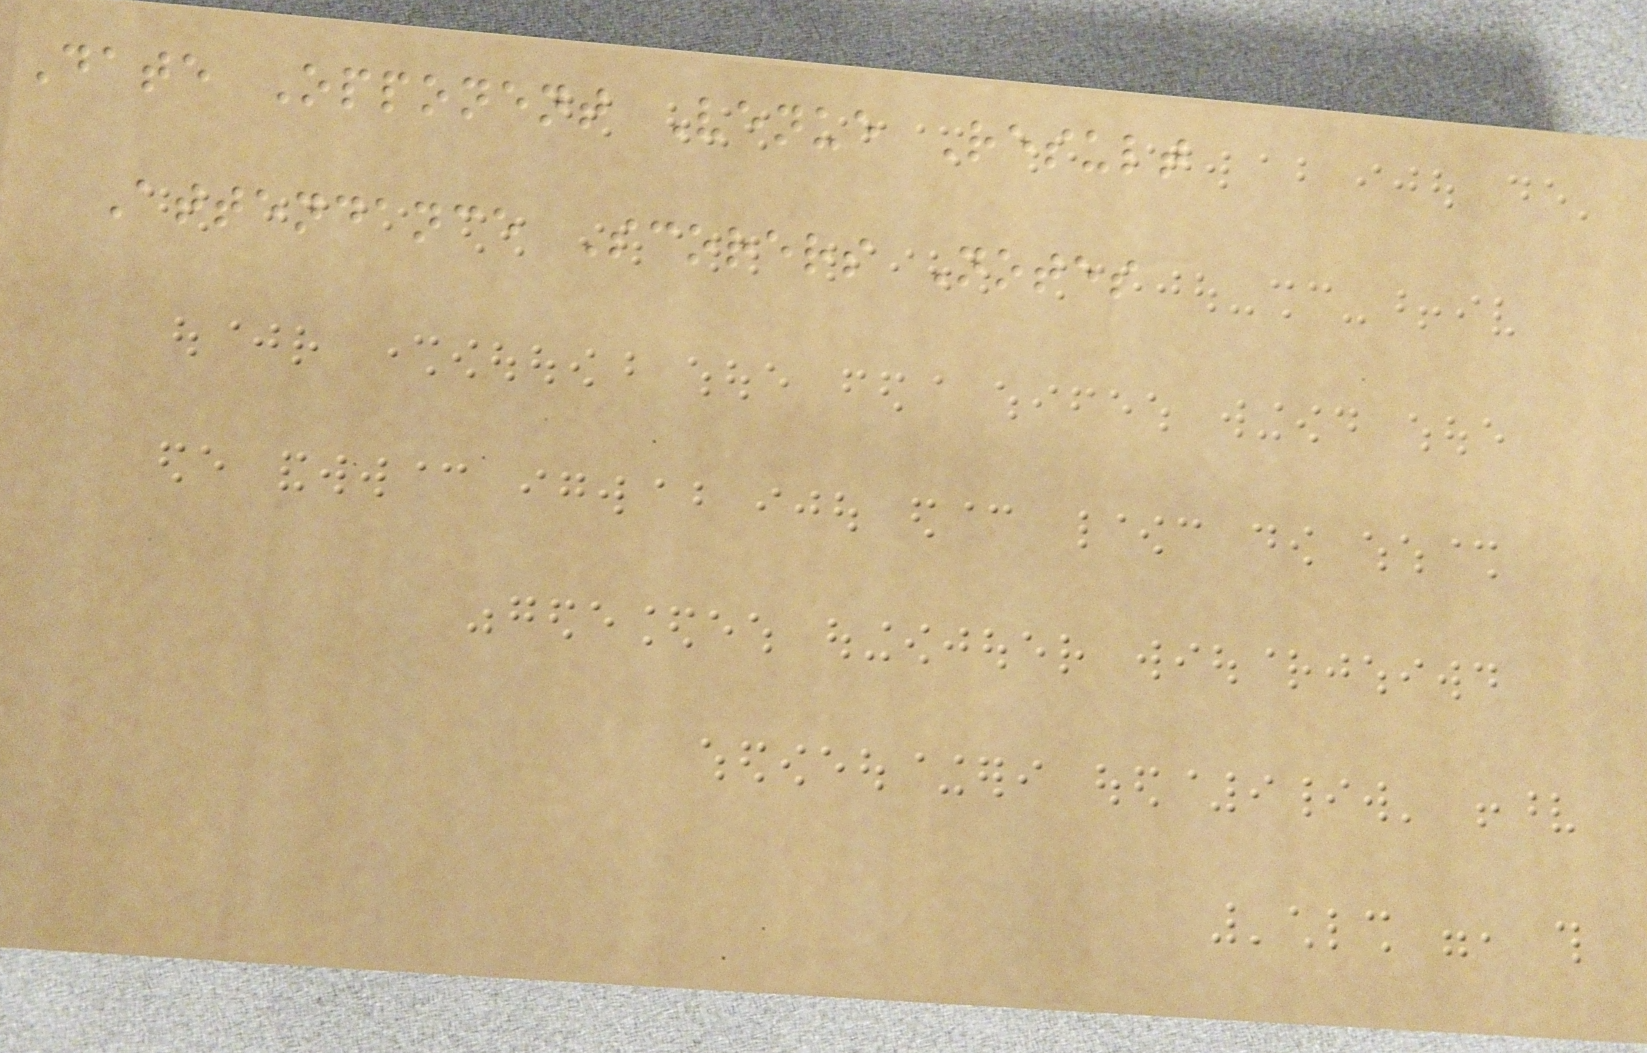Date Opponent Venue Result
Attendance Scorers Notes
